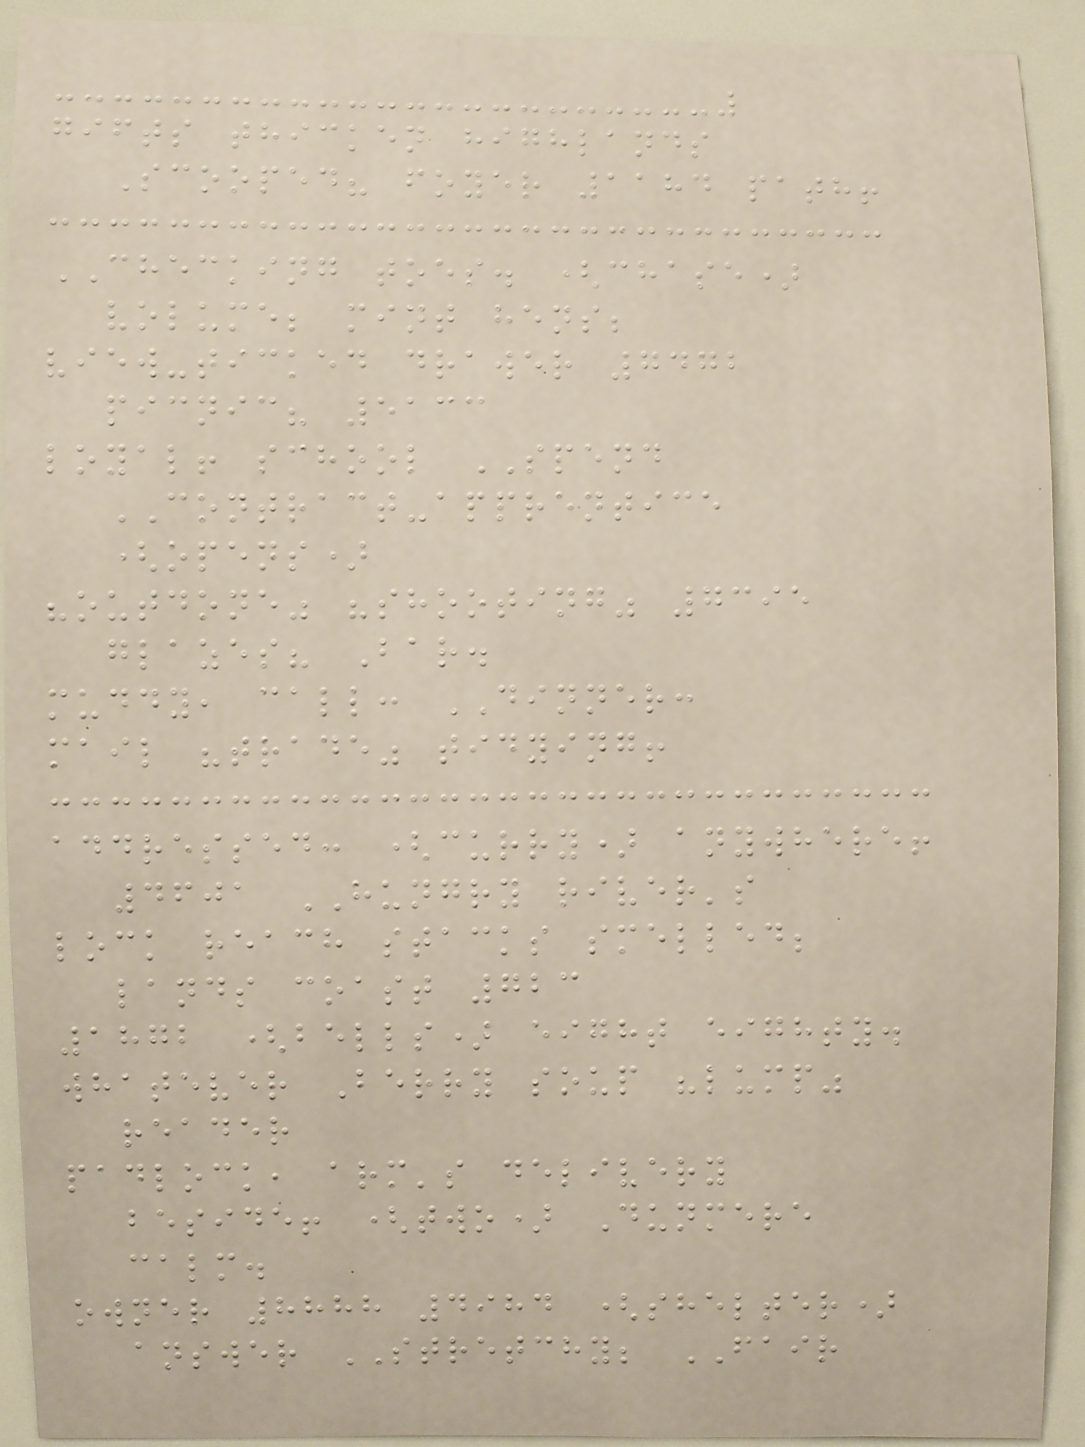gifts thicken highlands
Scooped? foyer 1184 path!
CHECKING toes. (chase)
volume; mint hens;
view-ticked drawer 7472
picnic? 5133
loyal! school SPEND
CONTRACT-apprentice
(opens)
"outdone" "shooting" 7395
glazes? Bar.
muddy, call: DINNER:
mail "trade" tidying!
addressed: (curry) anywhere!
4601 HUNGRY river's
lock reach stacks smelled;
lands coast 723
1872 (bells) eight eighty.
whatever Berry soup "lump"
reader
padlock, arm's delivery
beside! (two) Dunmere
calm.
owner 8888 4984 (shelter)
answer STRETCHY; FAIR
